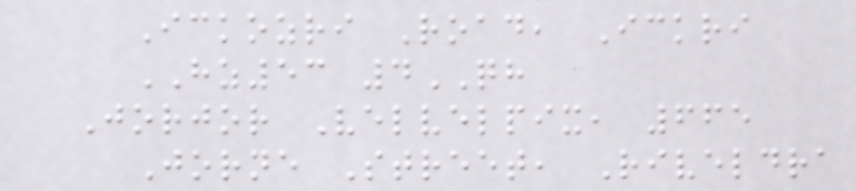Ickozri Road, Ickri
HZ53 4QH
Jorjor Velvelpix, 665
Jorne Street, Riveldra
